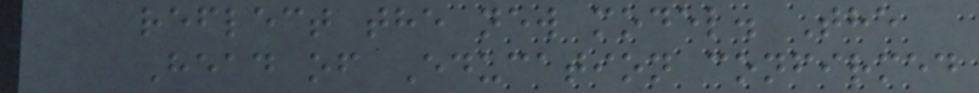reflect the new model. The
Head of Education confirmed
